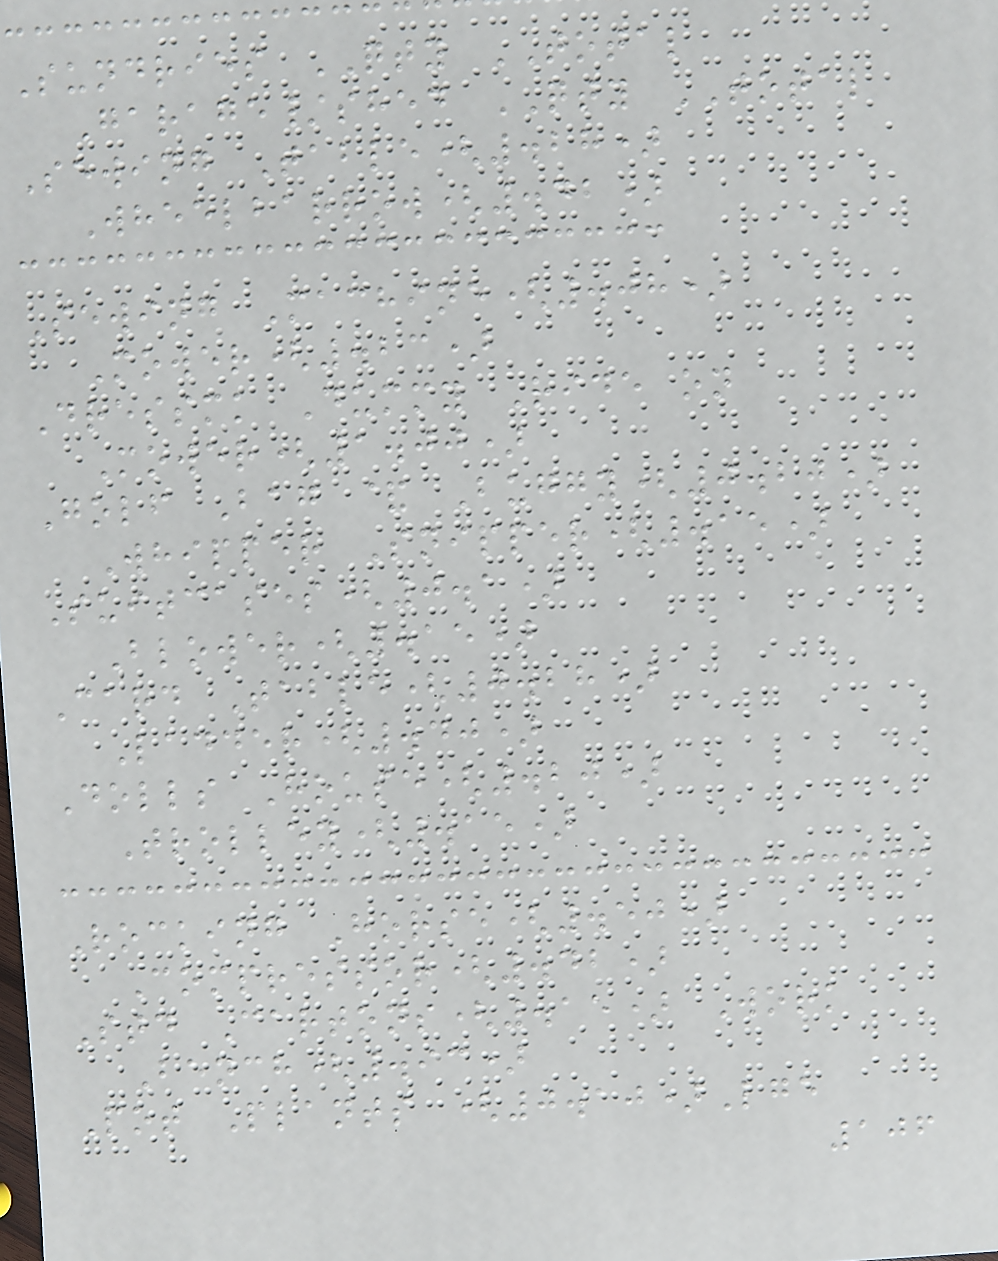Sundries QTY TOTAL
Garage/shed QTY TOTAL
Sewing Table(.28)
Wheelbarrow(.42)
Sewing Machine(.08)
Mower(.23)
Dressmk Dummy Ride on
Mower(1.00)
Golf Bag & Buggy(0.20)
Whipper Snipper(.15)
Suitcases(0.1)
Blower(.15)
Card Table(0.28)
Ladder(.40)
Dolls House(.20)
Trolley(.15)
Rocking Horse(.50)
Compressor(.42)
Std Cartons(.15) Work
Bench(.93)
Pot Plants (0.10)Lge
106
